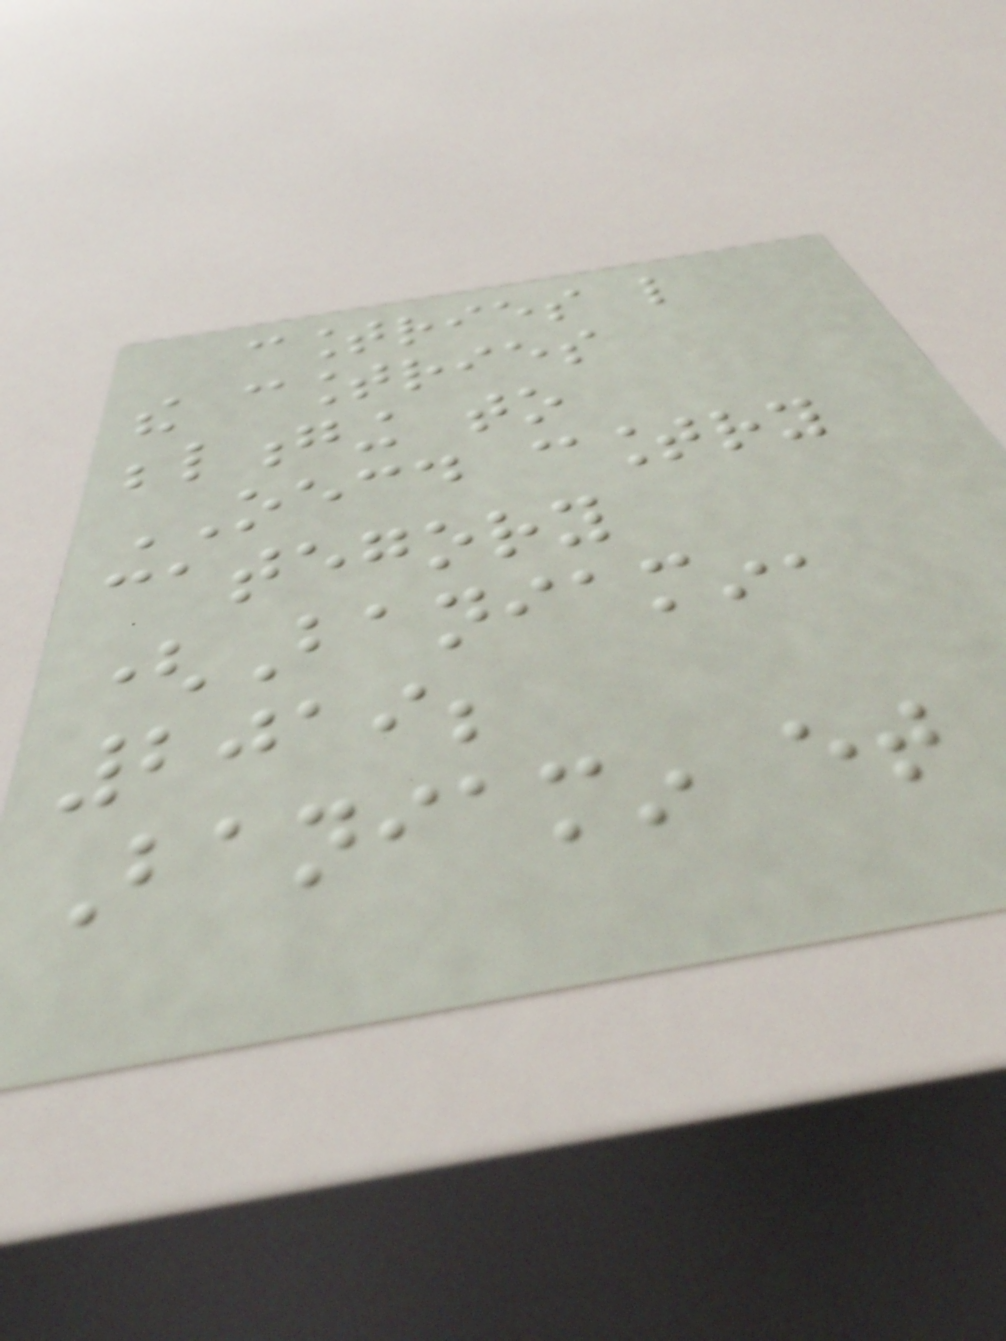countries like
the countries
belonging to
OECD country
category
(Baniamin,
2019;
Baniamin et
